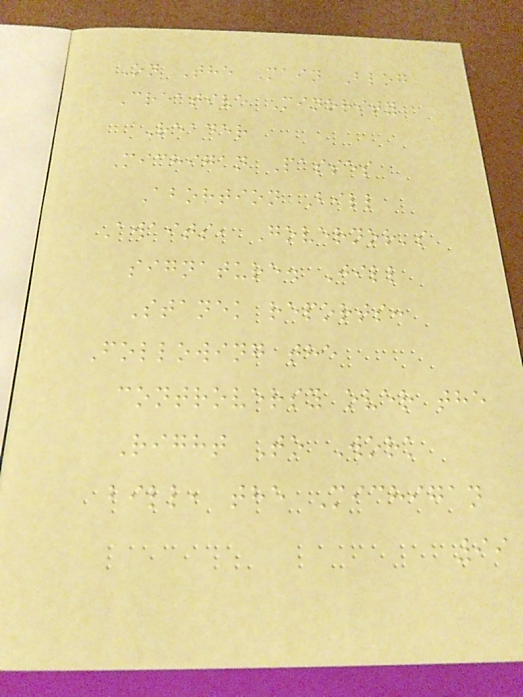On The Main Blog
Creative Minority
Reader
Michigan Passes
Abortion Bill
Awaits, Governor's
signature. Jill
Stanek reports:
Following the
controversy over the
Right To Work
bill, the Michigan
99
